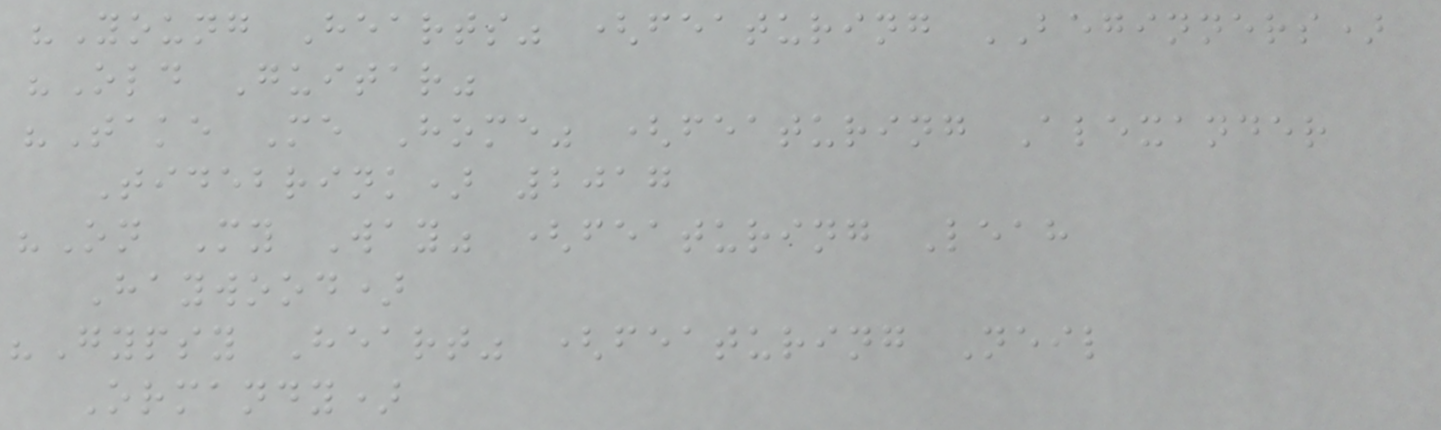"Young Hearts" (featuring BEGINNERS)
"Old Guitar"
"Take Me Home" (featuring Alexander
Tidebrink) 2017
"On My Way" (featuring Leah
Haywood)
"Gypsy Heart" (featuring Neil
Ormandy)
